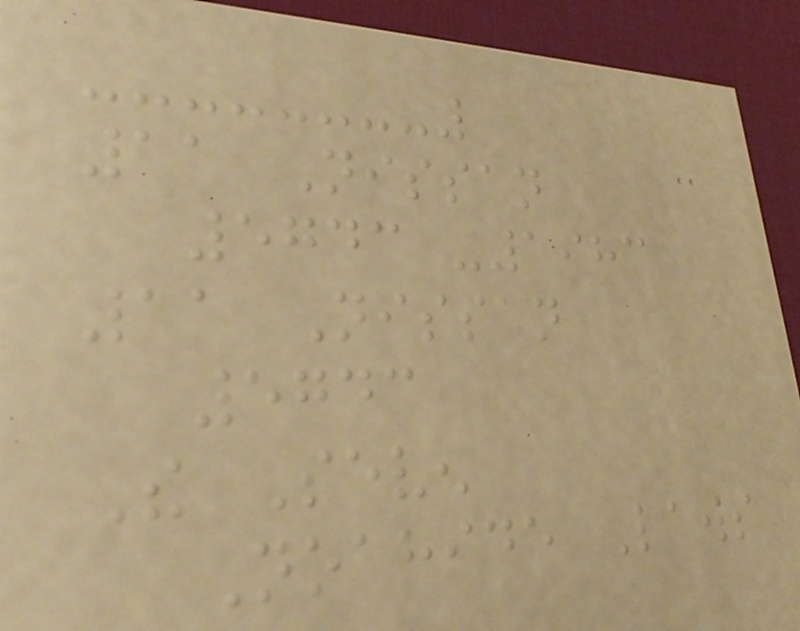11 Nissan
5743 -1983
11 Nissan
5743
The Seven
Noahide Laws
